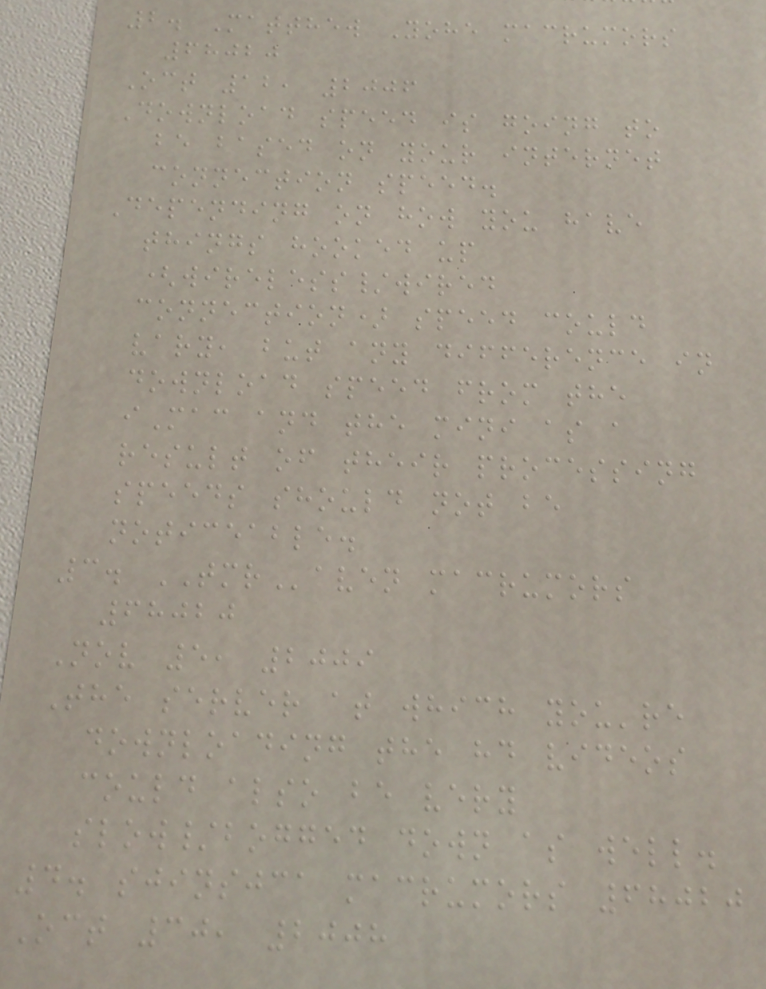2. Matthew Yohe macrumors
68020
Oct 12, 2006
Download speed is going to
be based on your internet
connection speed.
Depending on how you have
things hooked up
(wireless/wired
connection) speed could
vary, but any difference in
download speed from the
iMac and the mini as a
result of their processing
speeds should not be
noticeable.
3. TMRaven macrumors
68020
Nov 5, 2009
The server at which you're
downloading the hd videos
could also be very
slow/bogged down as well.
4. sjinsjca macrumors 68020
Oct 30, 2008
